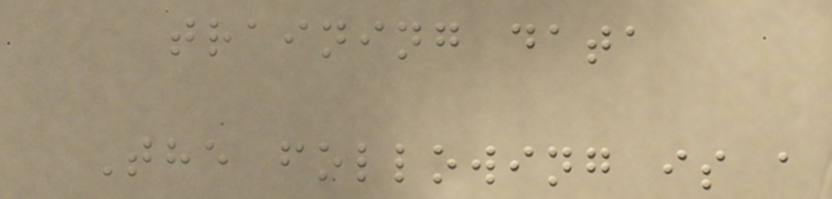training data
The following is a
